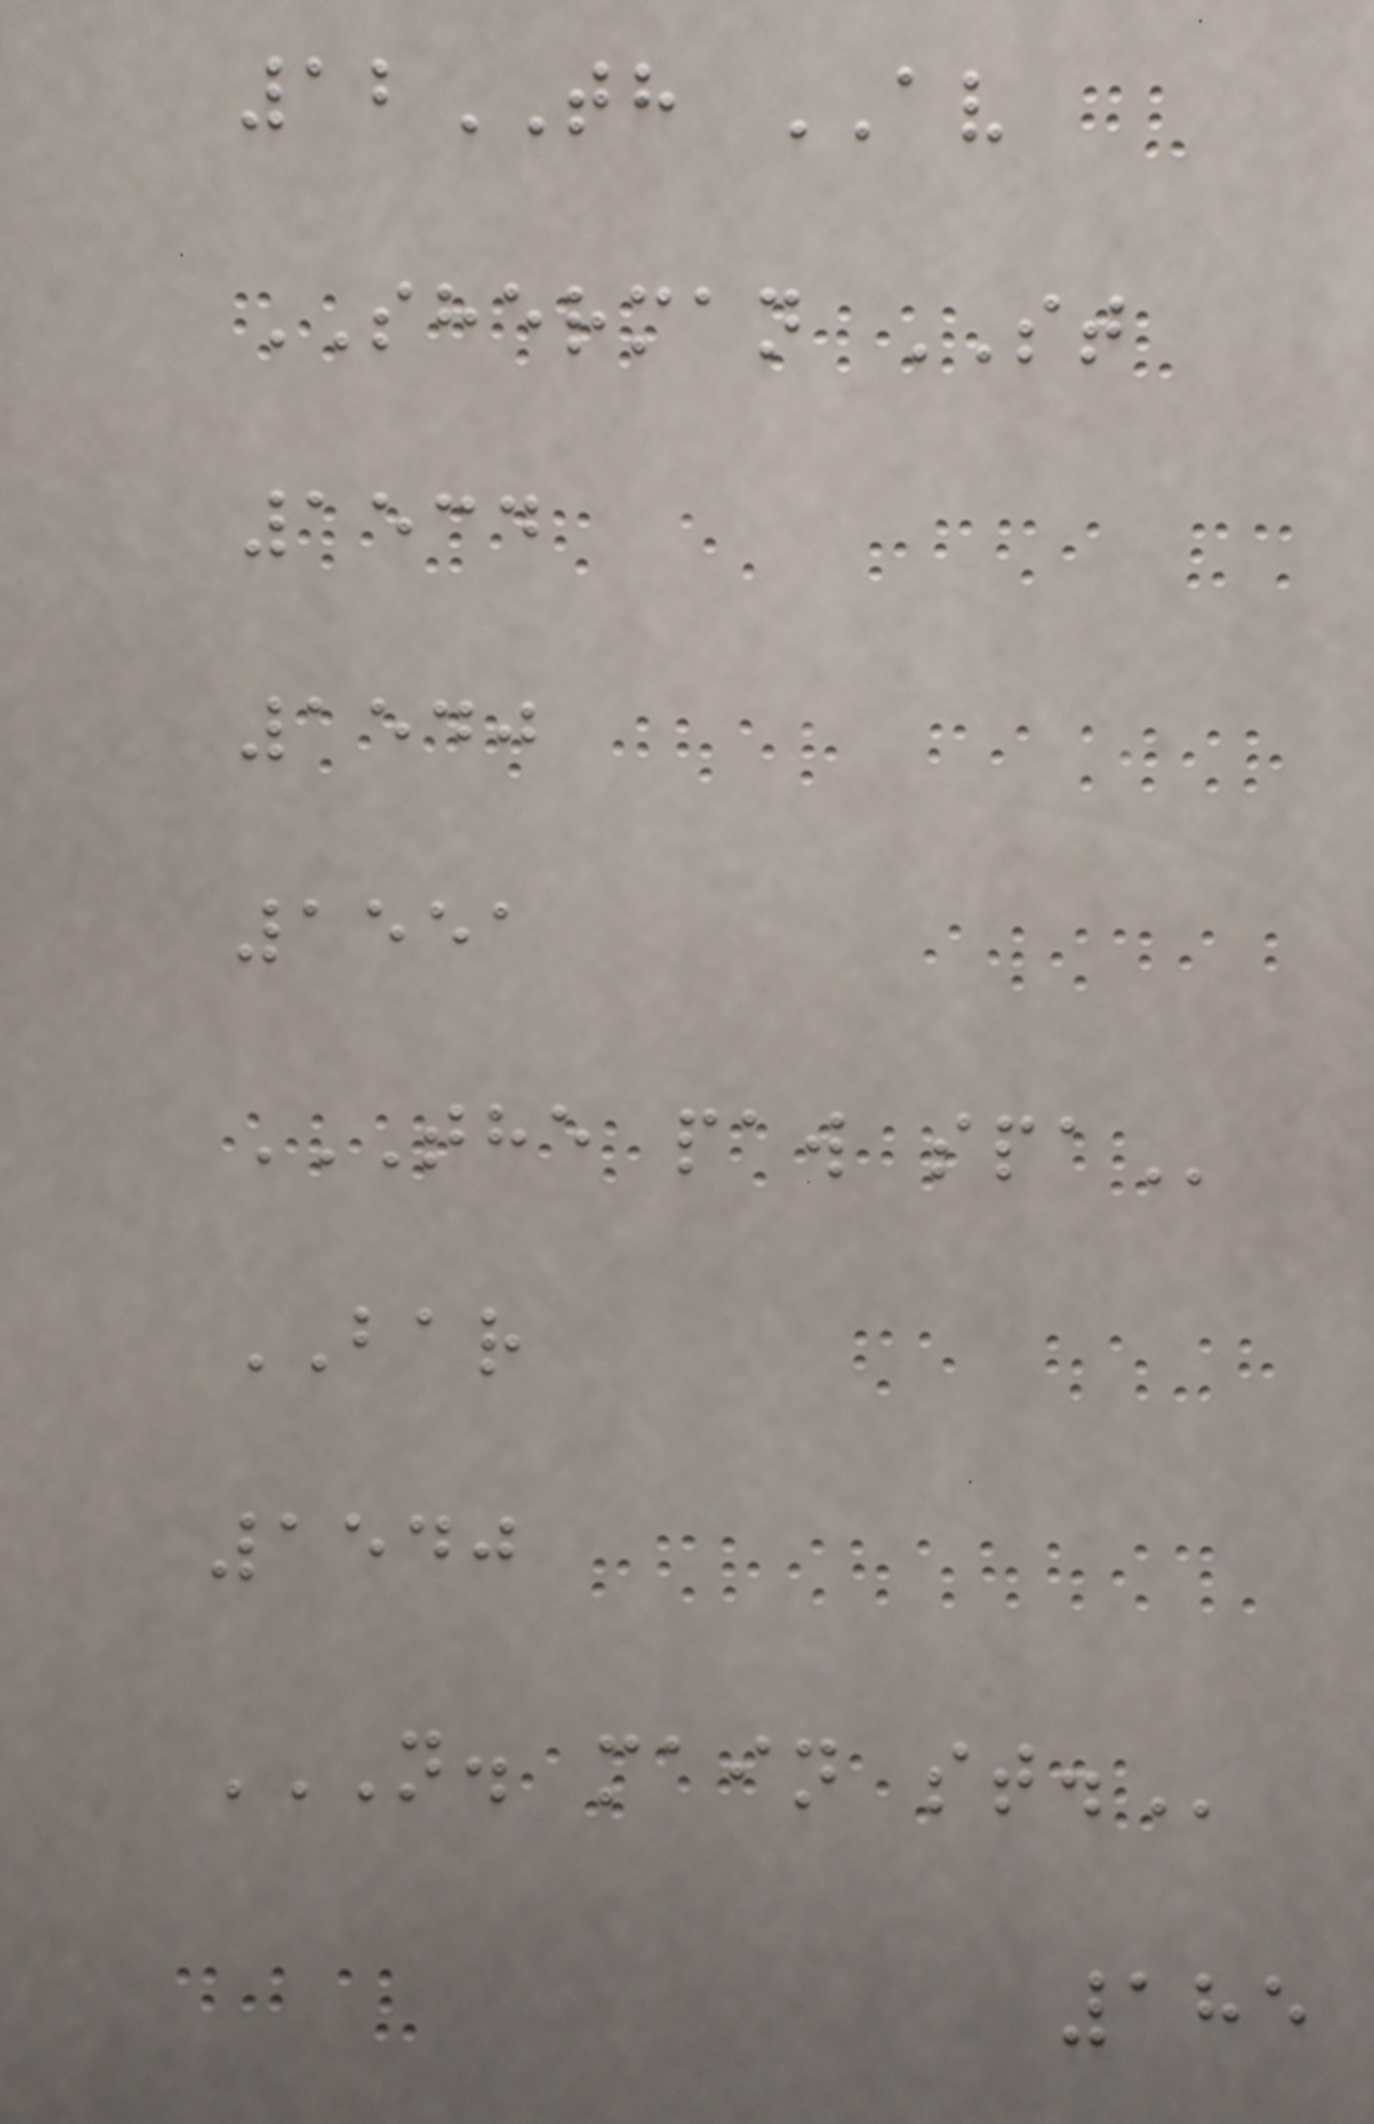12TH AV
SHERMAN ST
1534
1540
1551
THE PAW SPA
BAR
1540
N. MAIN ST.
185
